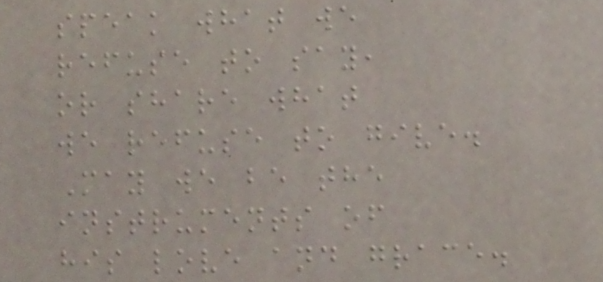speak what we
refuse to say,
or share what
we refuse to give.
May we be the
instruments of
his love and grace.
